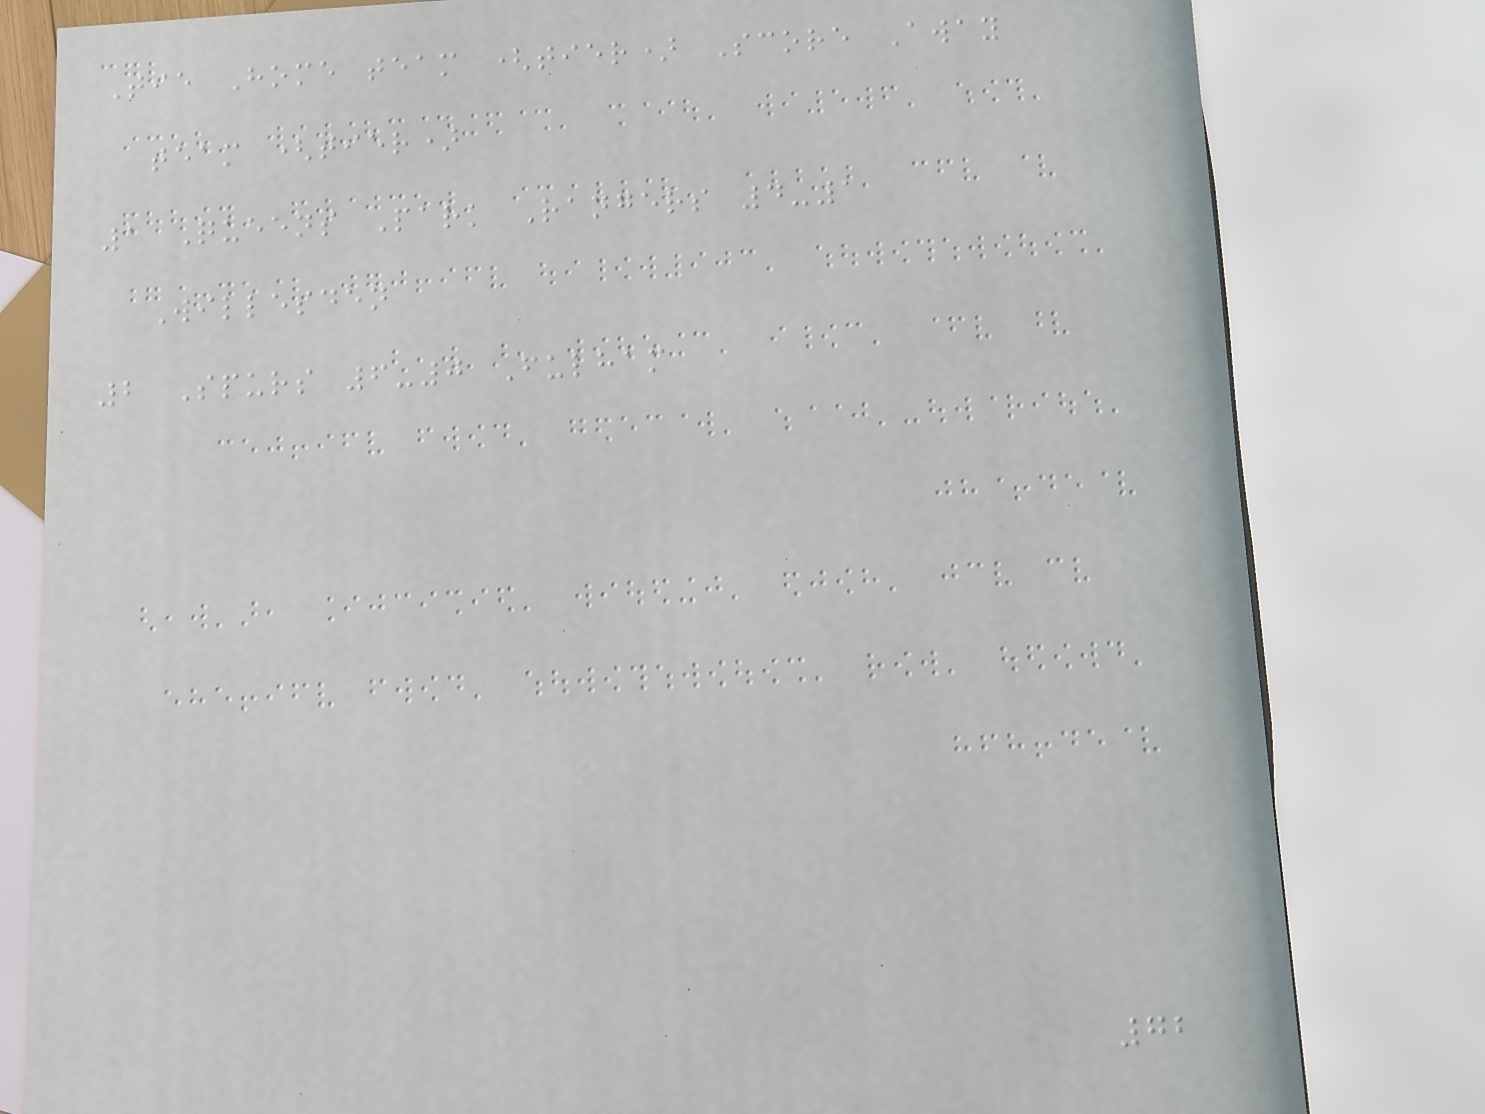Tie Home team (tier) Score Away
team (tier)
1 Queens Park Rangers 4-1
Willesden
2 Spurs 6-0 Fulham
72
